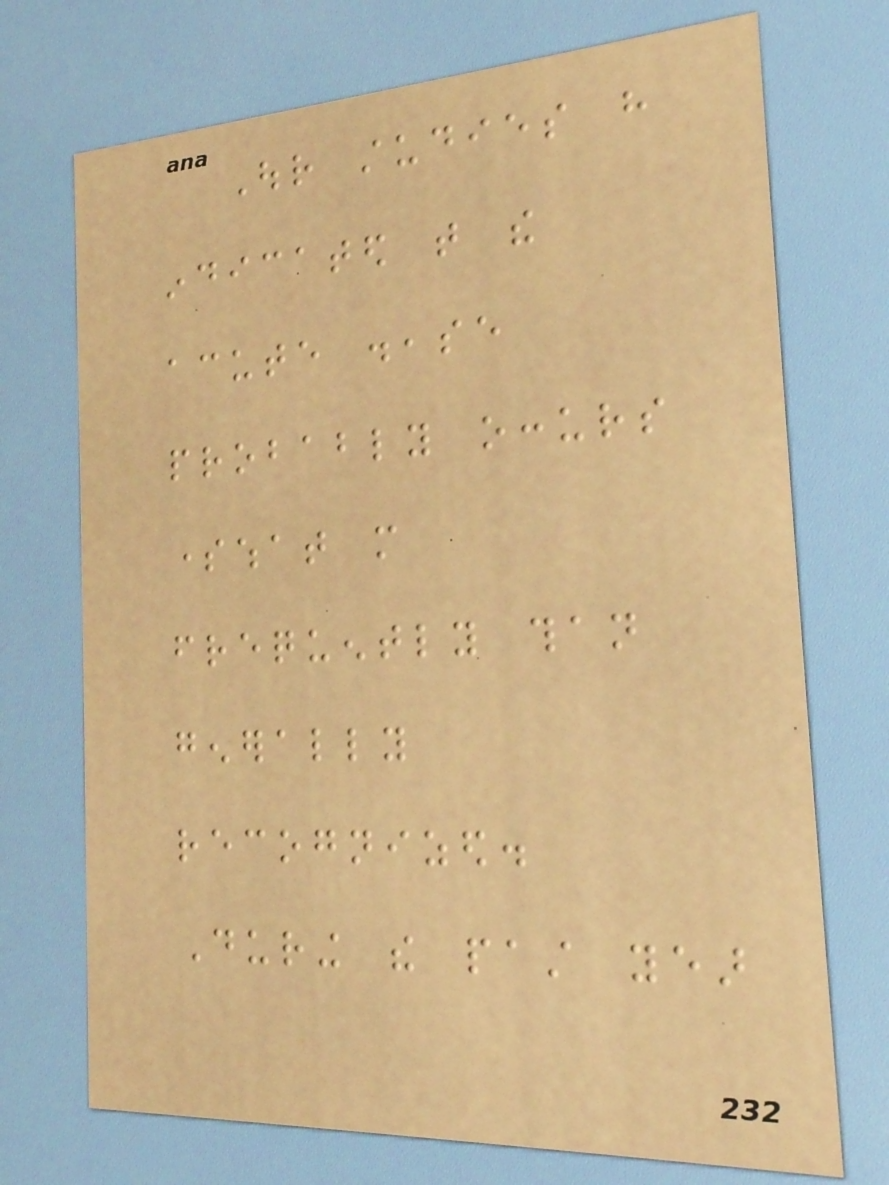Our studies have
indicated that the
acute disease
probably occurs
somewhat more
frequently than
generally
recognized.
During the past year
